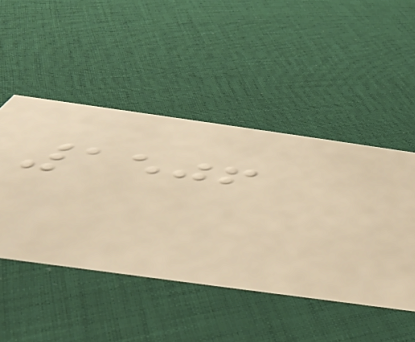1506
